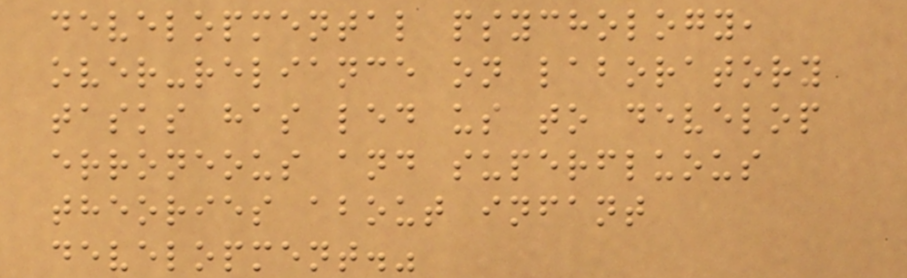developmental psychology,
over-reliance on laboratory
tasks has led us to develop
erroneous and superfluous
theories about infant
development."
